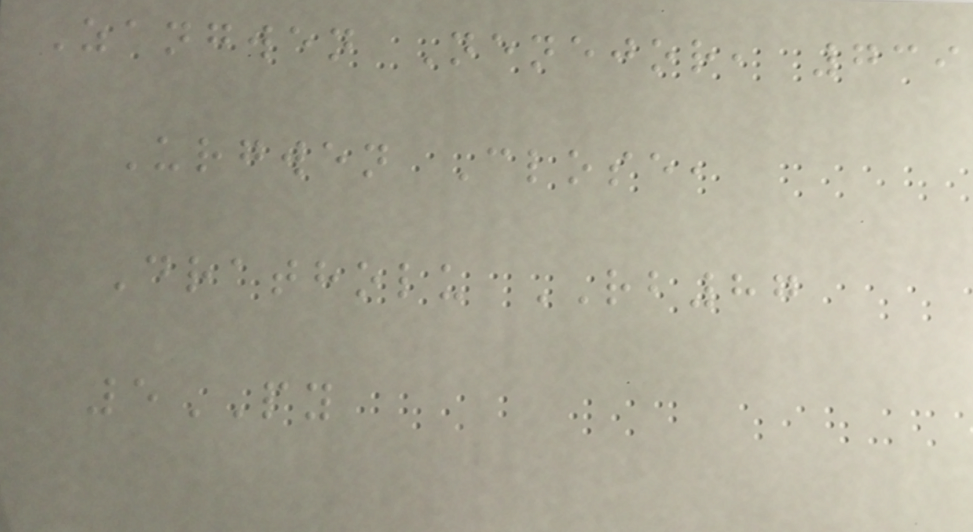Zangwen Nenejor, 739
Urgwen Close,
Dratholu RB87
5PY
